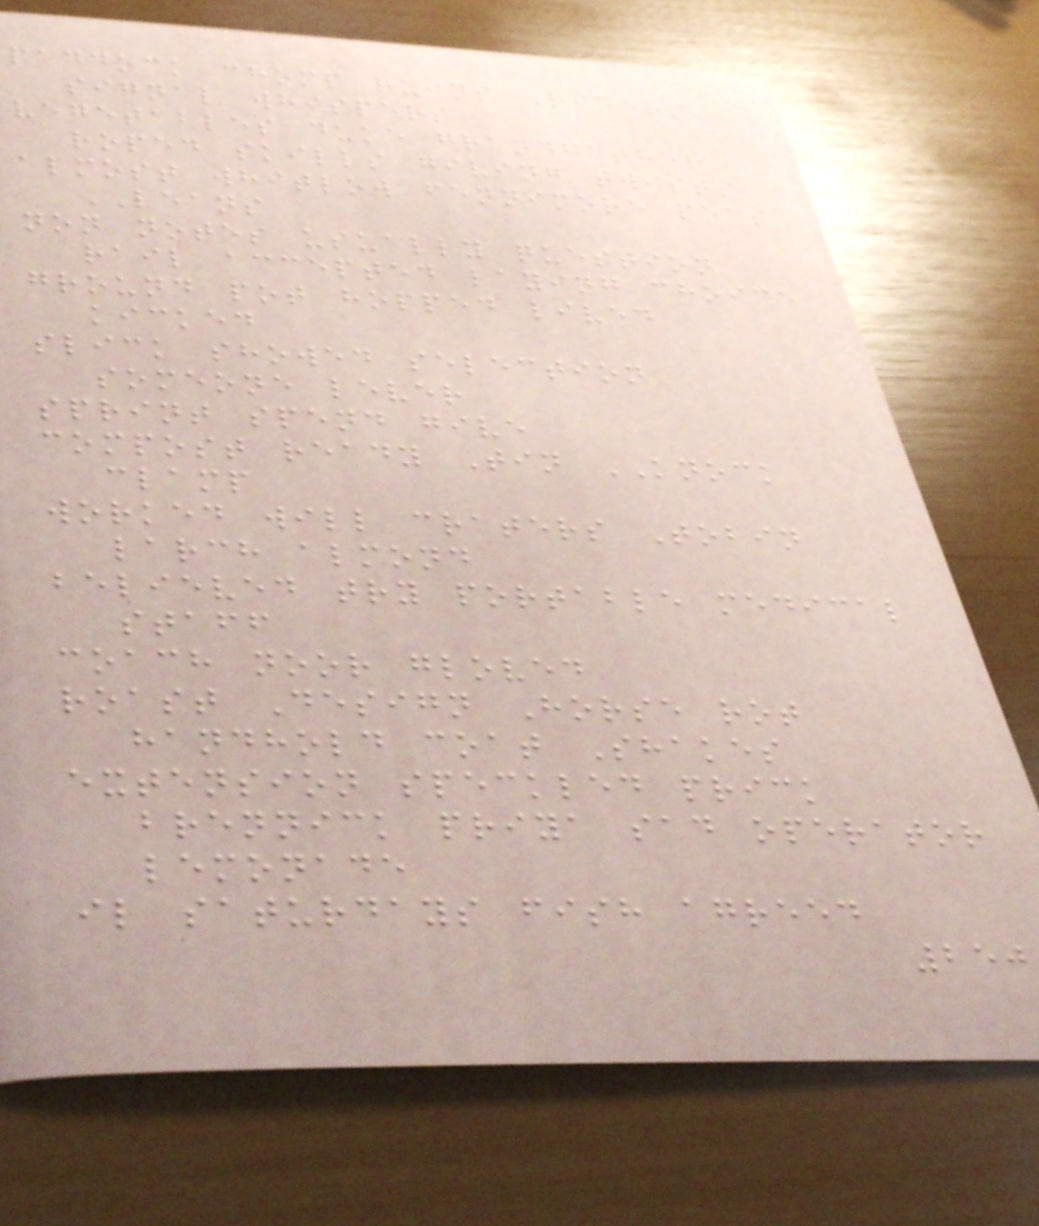paddock chomp ruins Riders
signal whispers
vegetables duke grandfather
roped skills giving twists
almost whitlow fennimore peas
LEANS
non notes usually question
rail accepted laying choice
ground pot hopped lived
kicked
slick showed selection
someone lever
sprint spend give
compost ready Tin KNOCK
clamp
worked will craters Tobin
larch almond
believed try portable medical
staff
coach noor gloved
roast Design Horse rot
handhold coat Shakes
extension speckled prick
brennick priya sad operator
lemonade
il saturdays fish agreed
250
